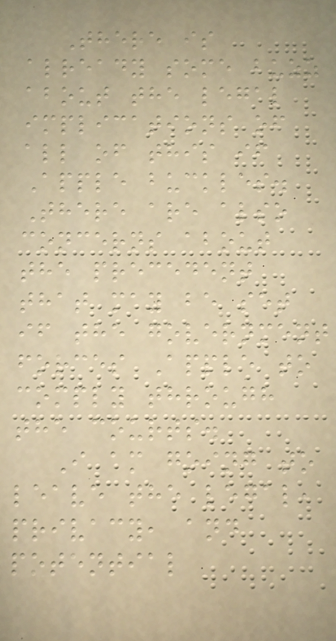There is
already some buzz
about the legal
implications of
all of this if
Apple buckles.
There are also
concerns about
the precedent
that may be set
if the government
forces Apple to
comply through
the courts.
I am going to
leave the legal,
privacy, and
potential
